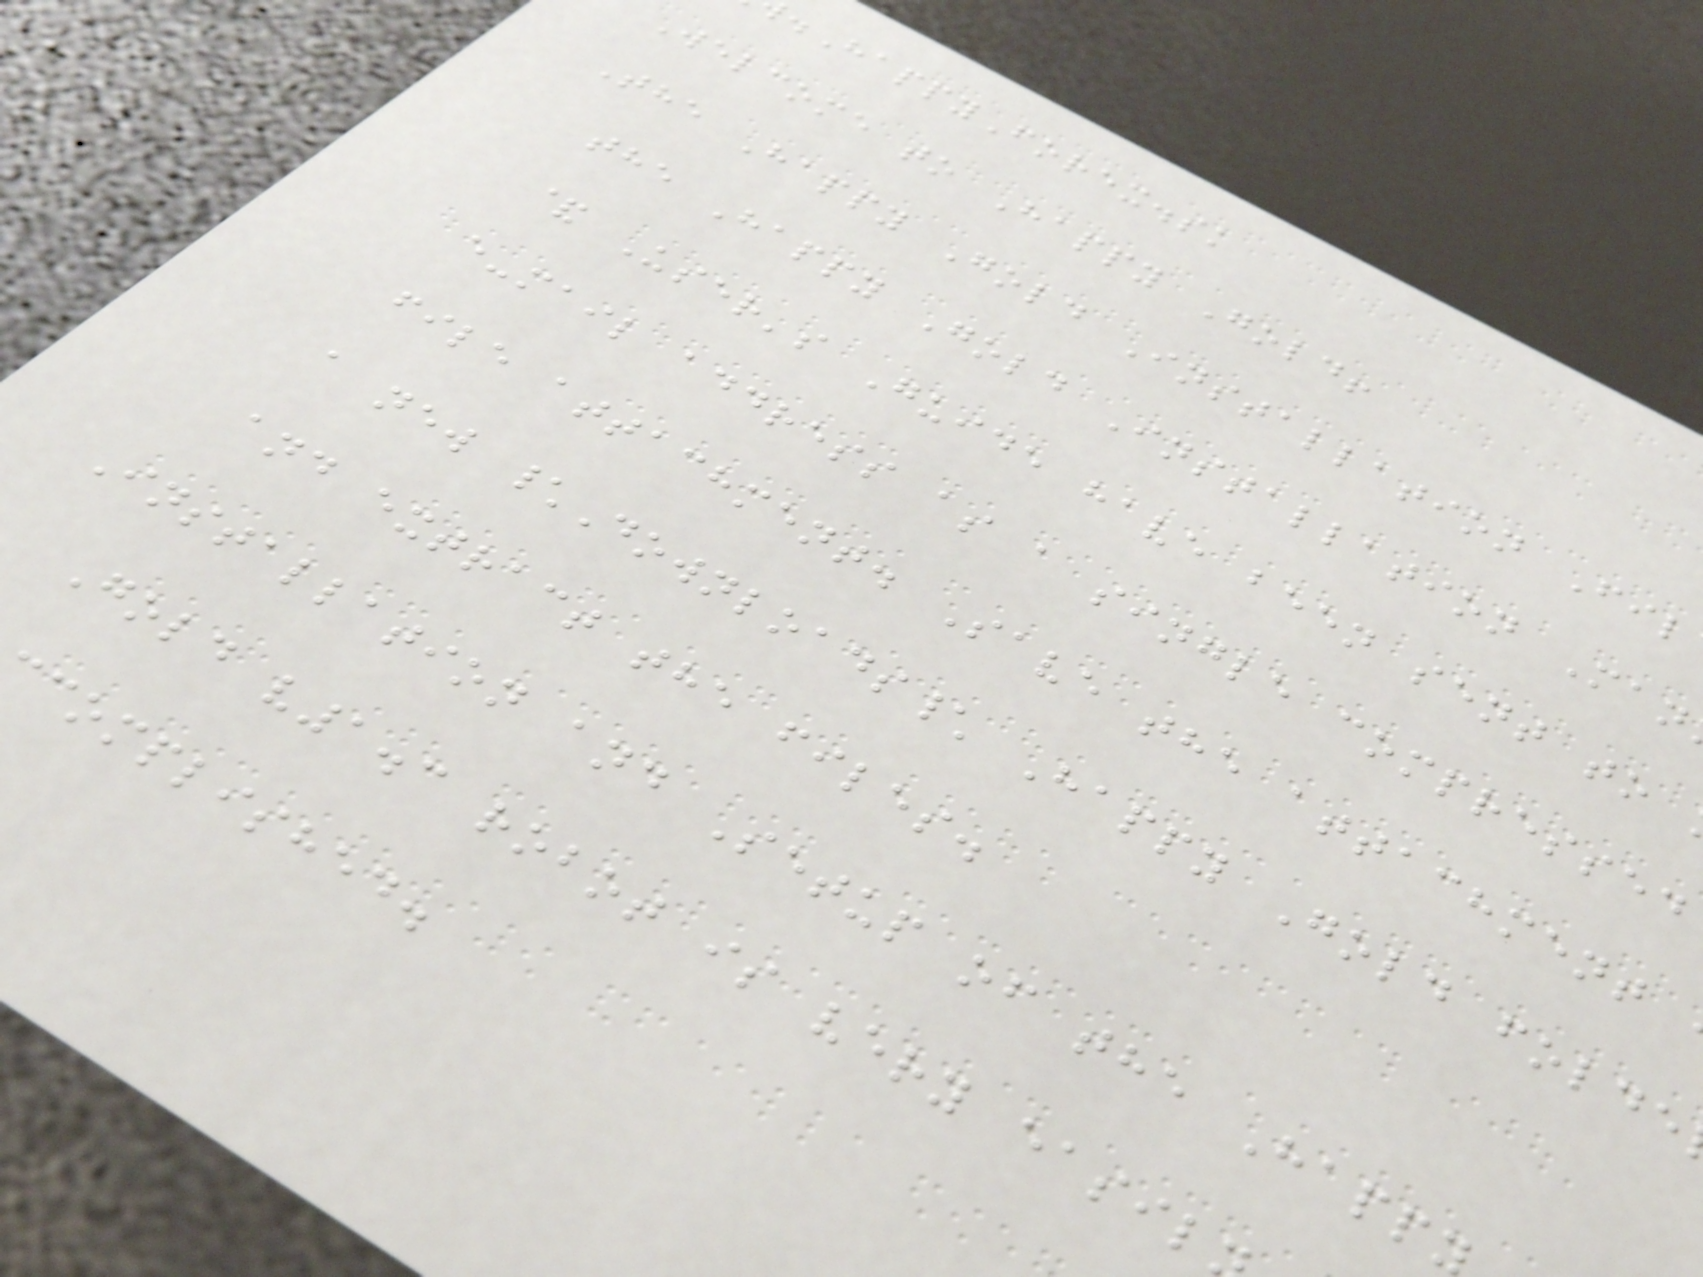.HappyForex.sk
Welcome to Happy Gold!
The Happy Gold Installation Fil
the Happy Gold Installation Man
& User's Guide have been sent to
e-mail address as a single compressed
file attachment. Save the attachment
a new \Downloads\ Happy Gold folde
and extract the files.
Installation and Setup of the Happy
Gold v1.3 robot is very easil
complished.
